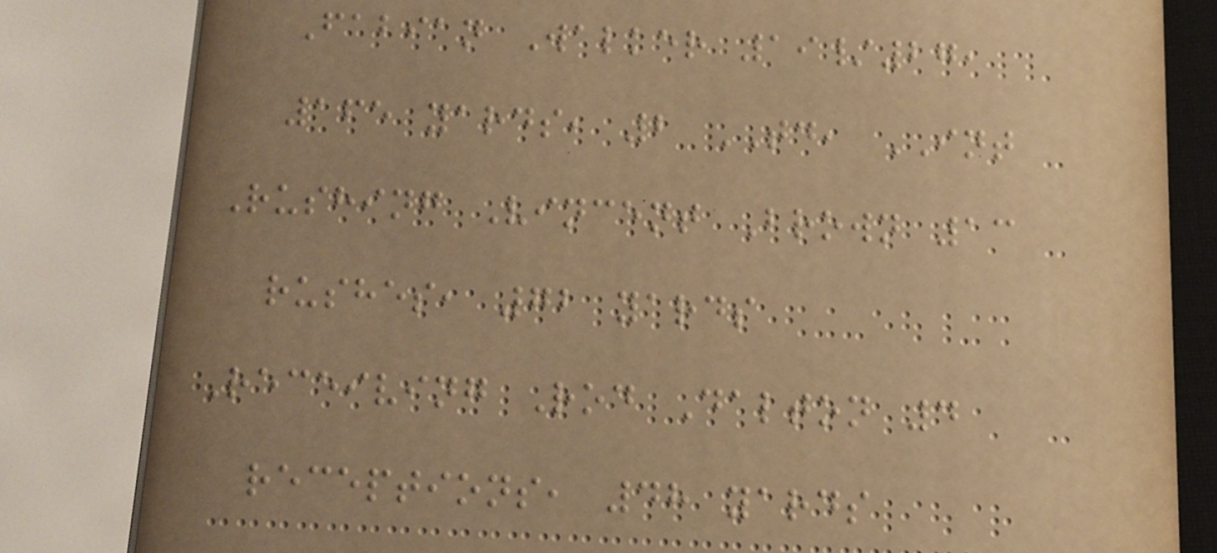Fabian Walker 19/27,
165 yards, 2 TD, INT
Rushing Vincent Brown 13
rushes, 72 yards
Receiving Rod Dalton 4
receptions, 48 yards
